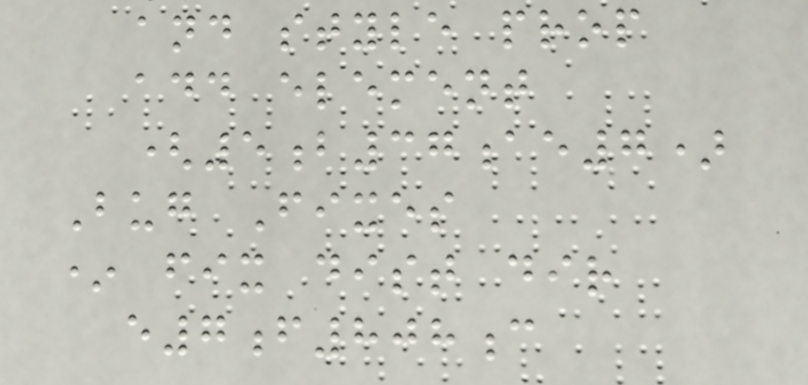and style prop
add element
(5b37ae7)
Bug Fixes
* fix dist dir
e7f808c
